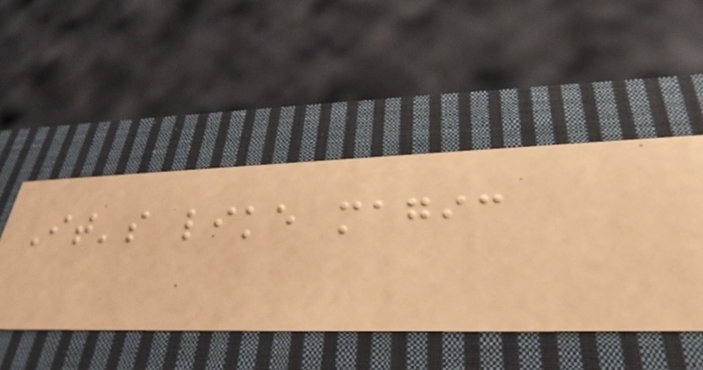It's like magic
